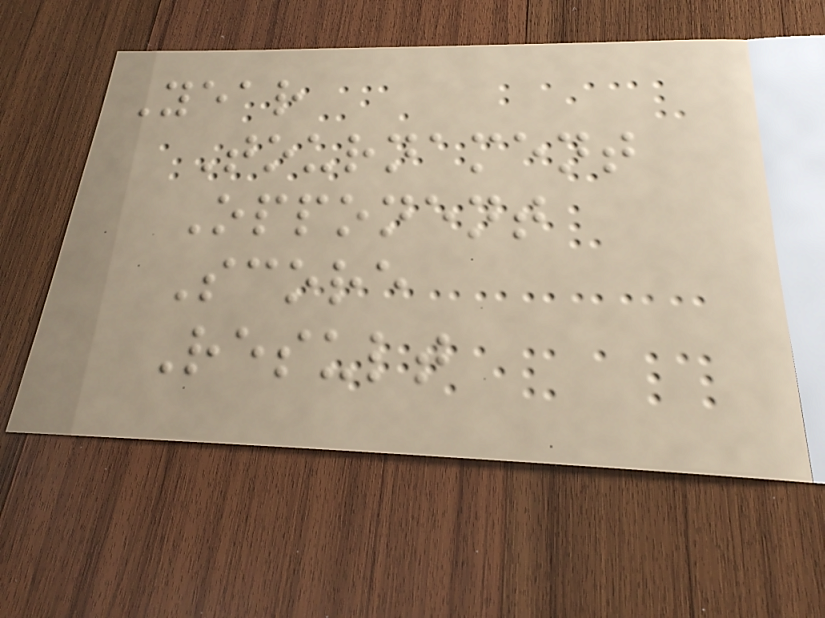Year
Tournament
Opponent
Score
Result
